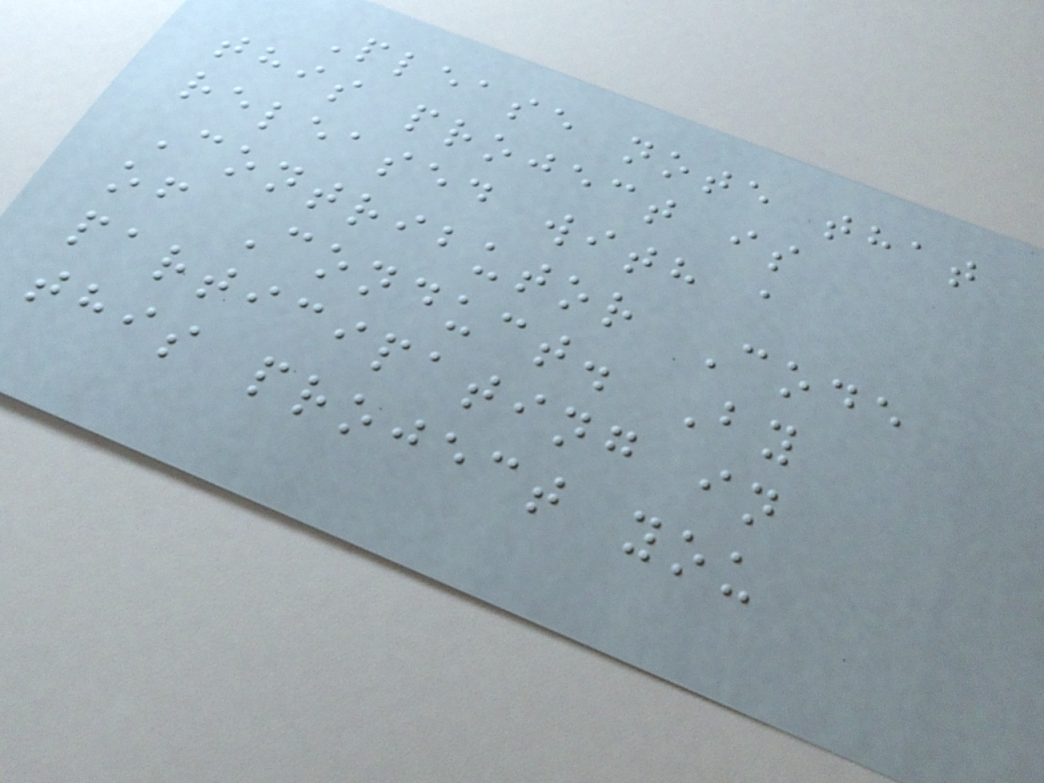Please note that
this project is
released with a
Contributor Code
of Conduct. By
participating in
this project you
